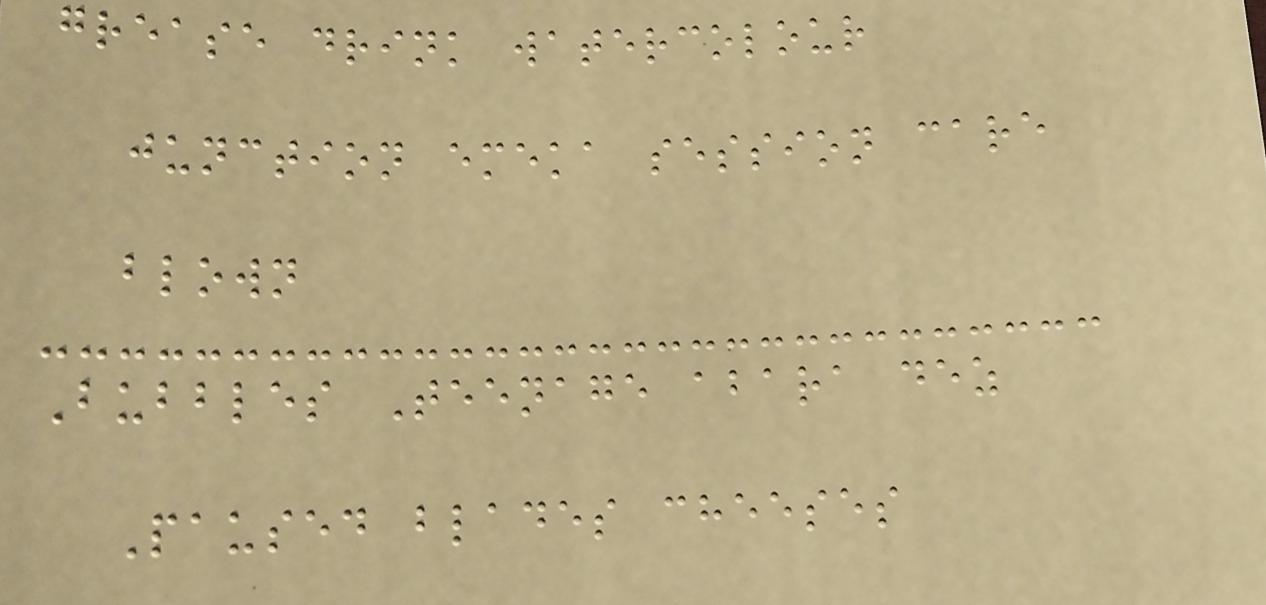grease drink watercolour
junction emeka session care
blown
Bubbles Teenage abara dez
Paused blades cheeses
